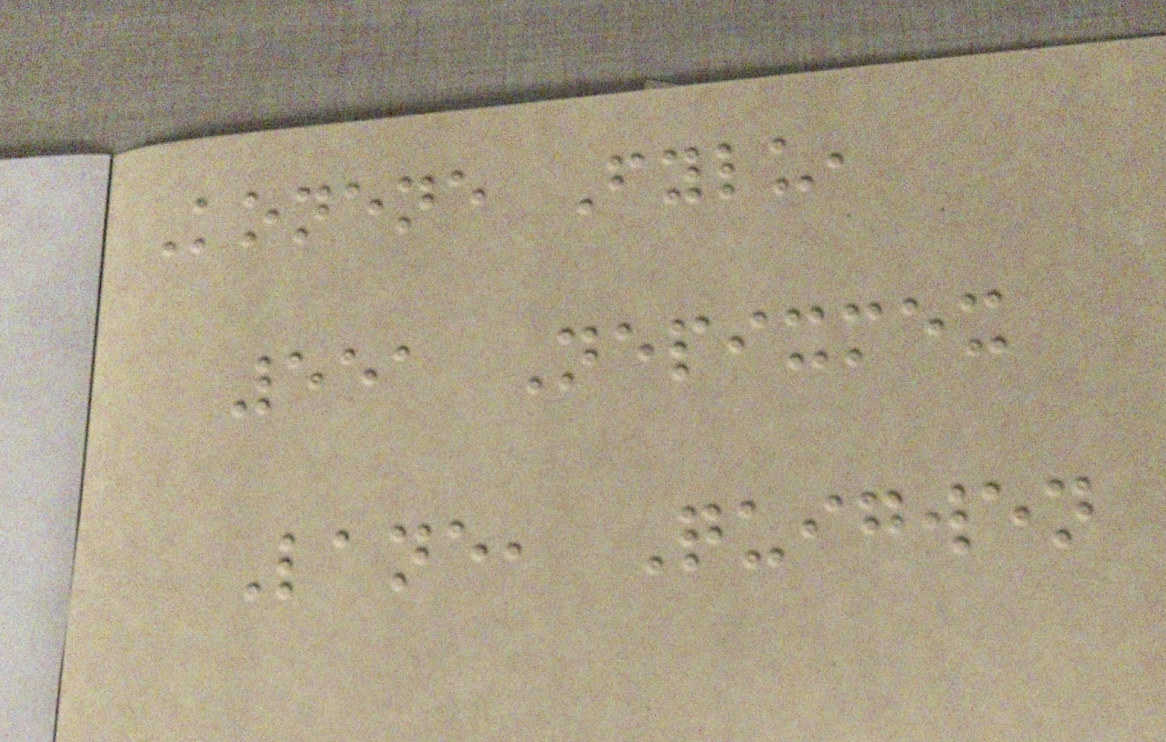Konene Fylu,
551 Nepixmex
Lane, Quigwen
